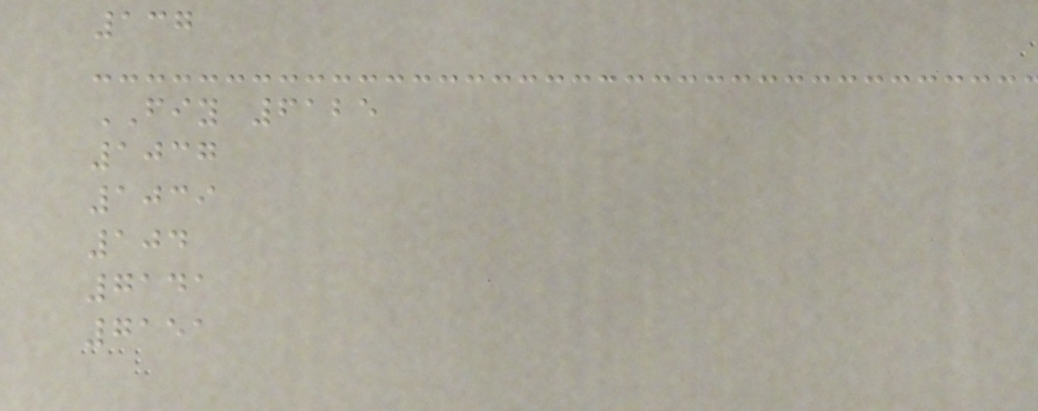137
FIY 6125
1037
1039
104
7141
7151
